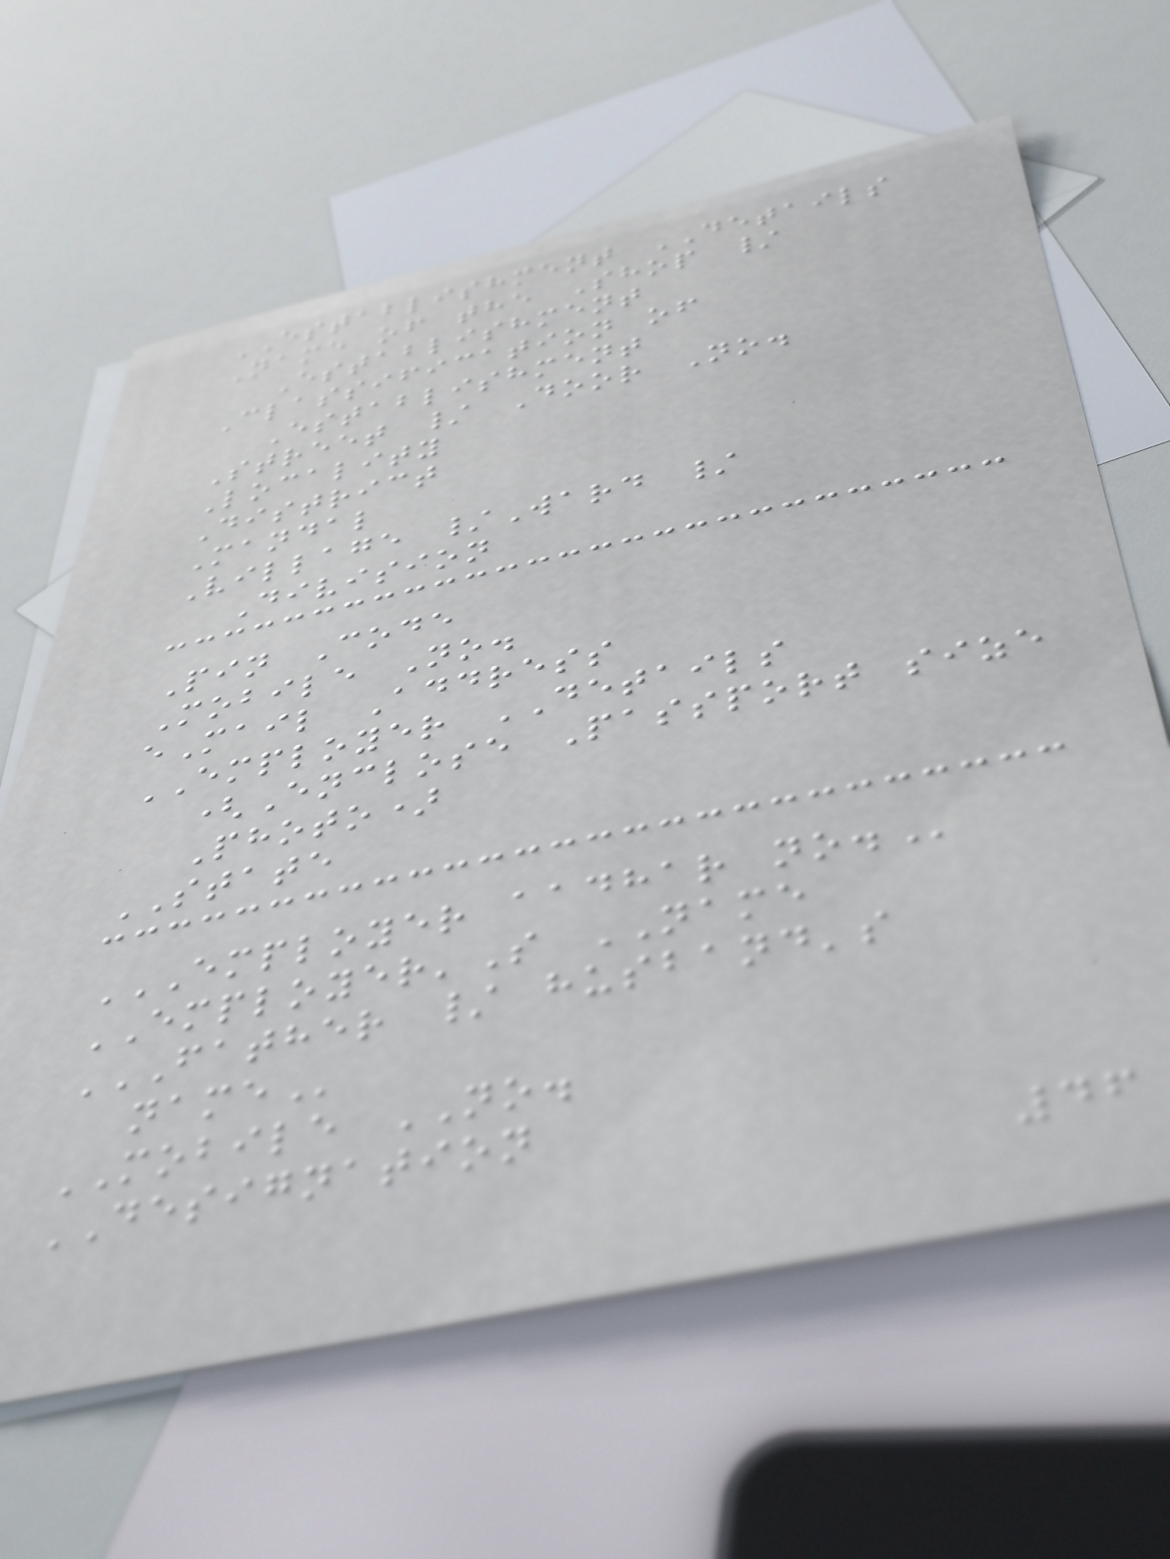ESTABLISHMENT DETAILS
Name of the Shop /
Establishment
Classification of
Establishment
Street / Door No.
Locality
District
Mandal
Village /Ward /
Division
Pin Code
Mobile No.
eMail Address
EMPLOYER DETAILS
(Enclose Passport size
Photo)
STATE
EMPLOYER AADHAR NO.
EMPLOYER'S NAME
FATHER / HUSBAND'S
NAME
MOBILE NO.
DESIGNATION
46
